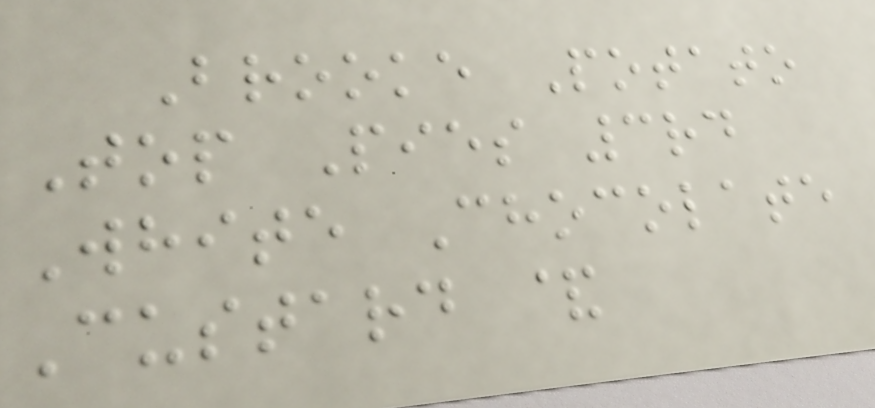Brooke Potato
Top Pies 3rd
White Chocolate
Custard &
